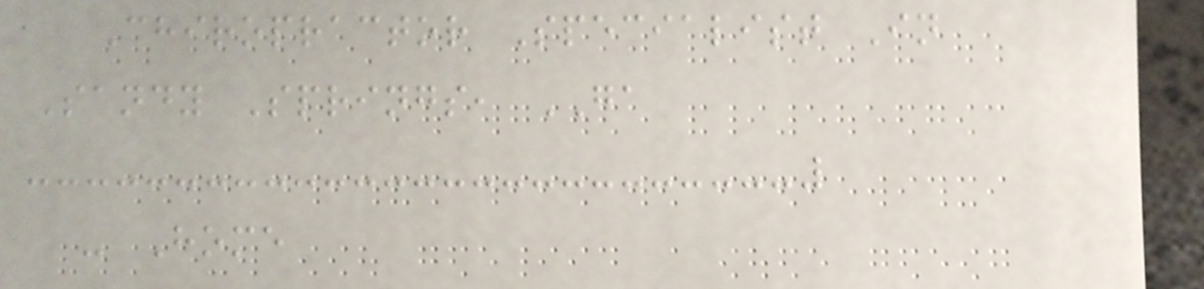Chiropractor Specialist In
Sandy Springs, GA
- Home
